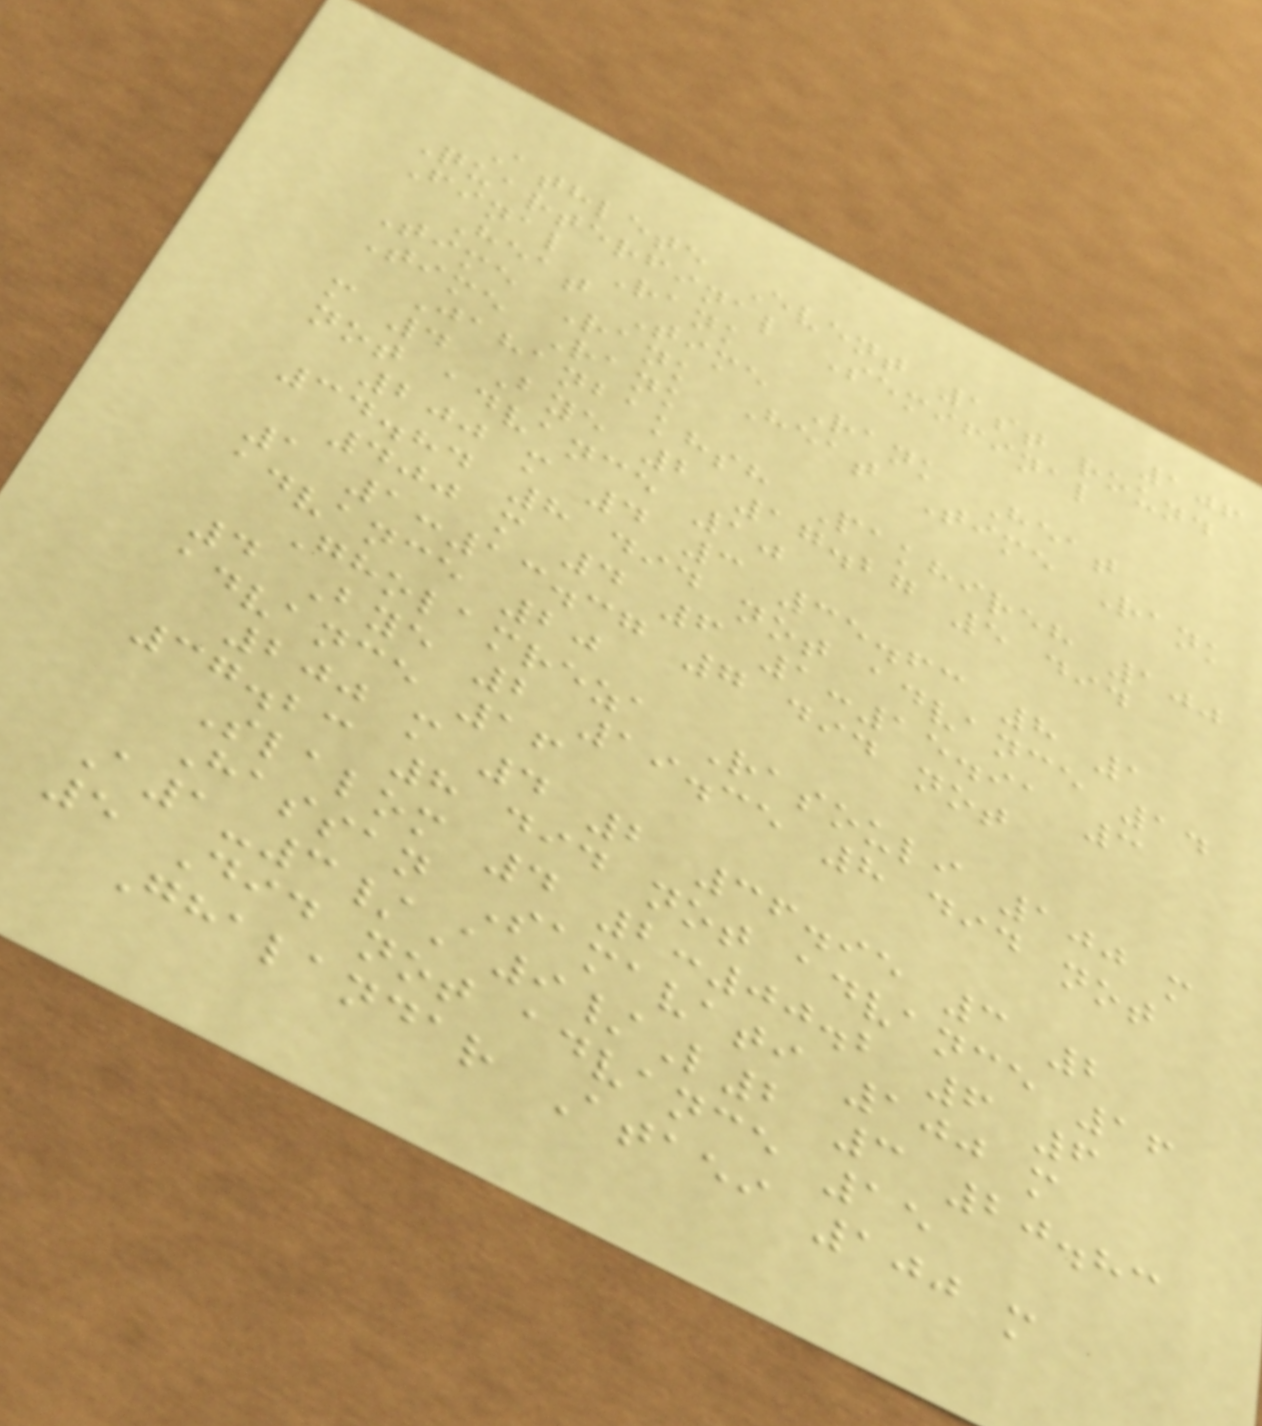106
Athlete Event 1st round
Quarterfinal Semifinal
Final Rank
Heat Time Rank Heat
Time Rank Heat Time Rank
Time Rank
Jahanbakhsh Pakhireh 100
m 4 Bye 2 17.27 5 did
not advance 10
200 m 4 3 35.63 8 1
34.84 8 did not advance 14
400 m 4 6 1:15.91 3
1 1:13.37 7 did not
advance 20
Gholamreza Rasouli 100 m
4 Bye 2 19.35 8 did not
advance 16
200 m 4 2 36.95 3 2
37.23 8 did not advance 16
Slalom 4 2:00.2 6 6
Hassan Samavati 100 m
A1-3/A9/L2 3 20.83
5 Did not advance 15
Ghalandar Ataei 100 m
